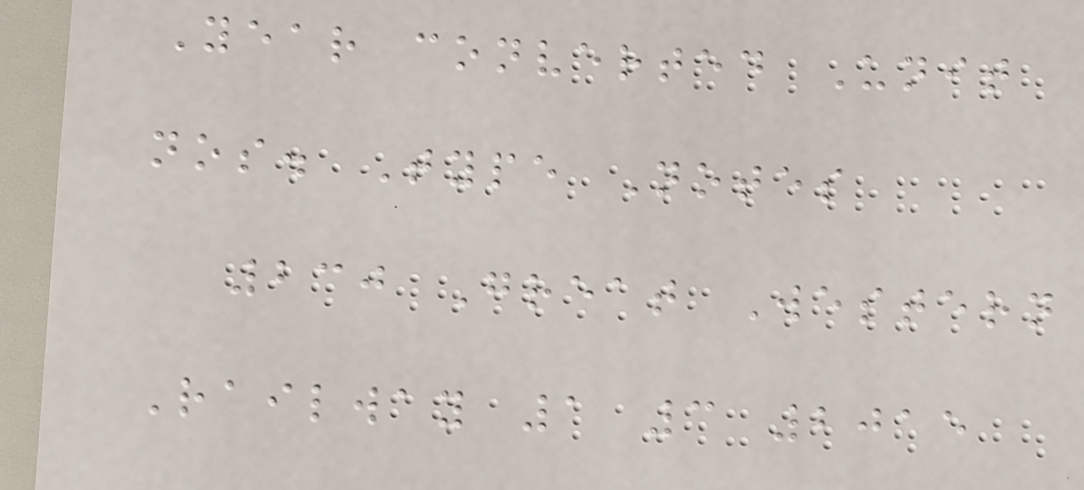Year converted Unit
nos. Type Notes
230 Great Western
Railway 1 3 2015
